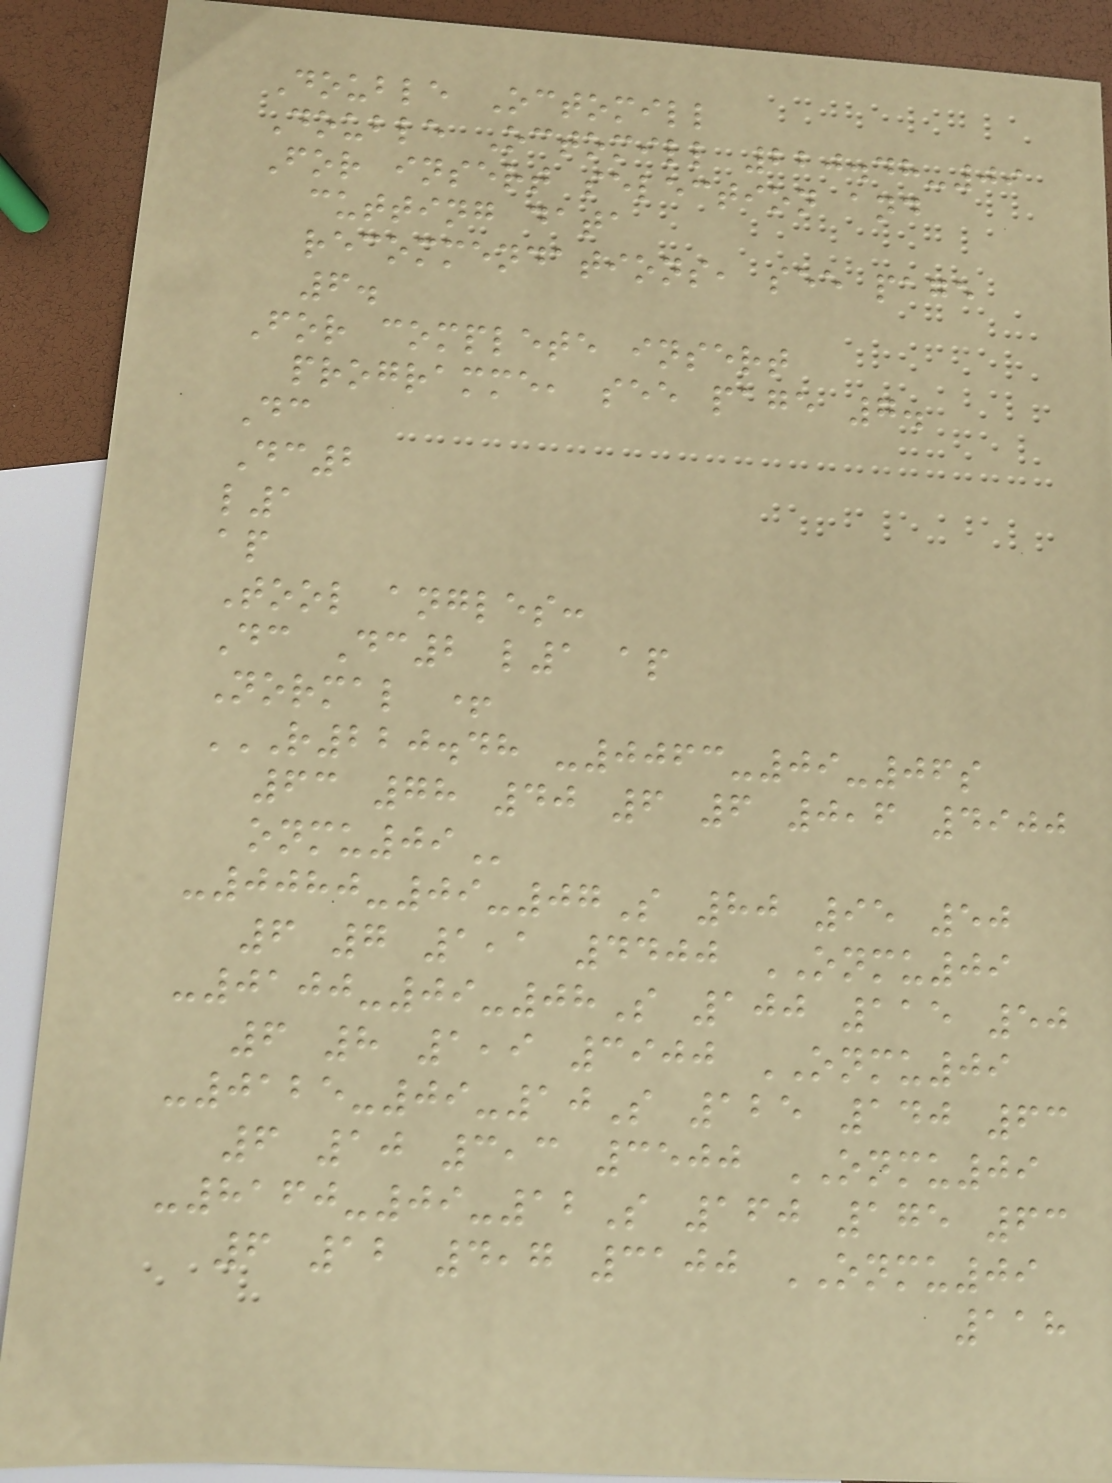Double Octomill
Double Octomill 220.48-09
For insert selection and
cutting data
recommendations, see page
6.
For complete insert
programme, see page 7.
Dc
Dc2
l1
ap
Tool angles:
Dc Dc2 l1 ap
Normal +
R220.48 -0063-09-06S
63 78 40 6 6 0,6 4900
ONMU09
-0080-09-07S 80 95 50
6 7 1,1 4400 ONMU09
-0100-09-08S 100 115 50
6 8 1,9 3900 ONMU09
-0125-09-10S 125 140 63
6 10 3,3 3500 ONMU09
-8160-09-12S 160 175 63
6 12 4,7 3100 ONMU09
118
